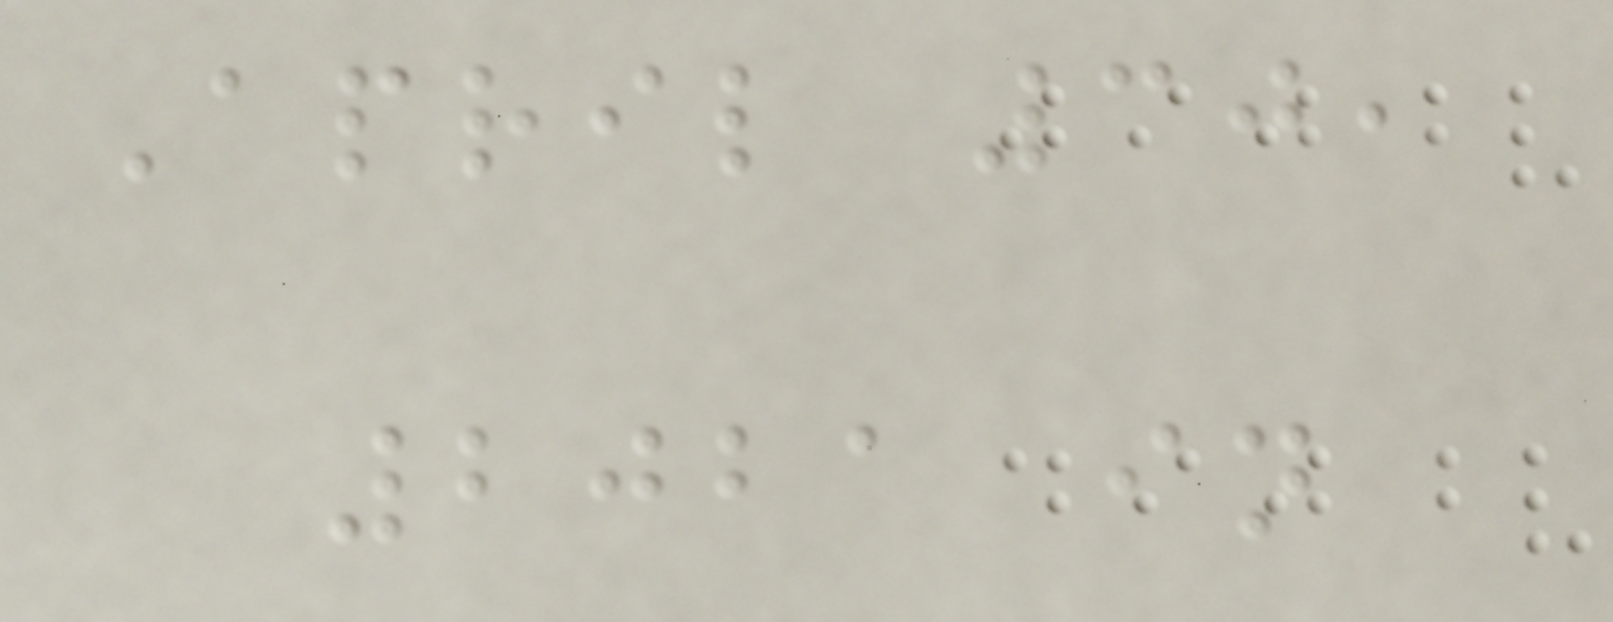April 30,
2021 in
